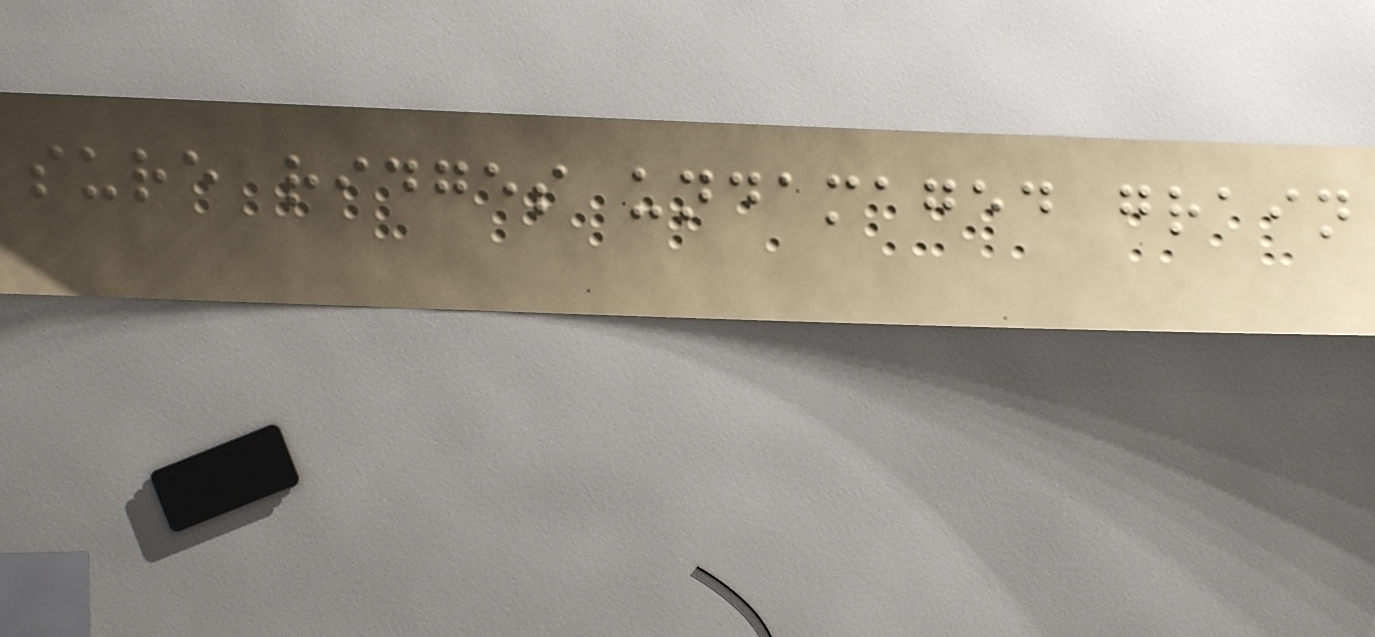sure ridges undamaged grain
